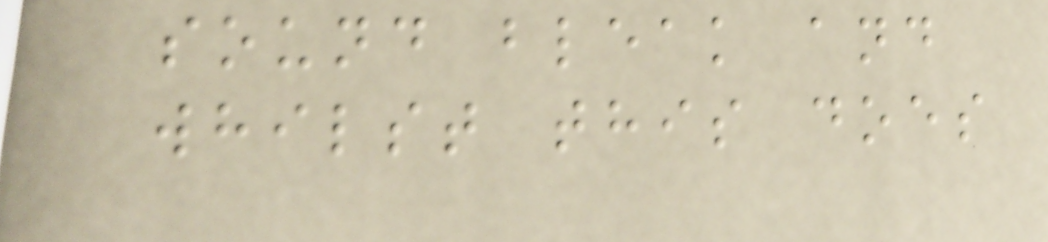sound bleak and
whilst this does
